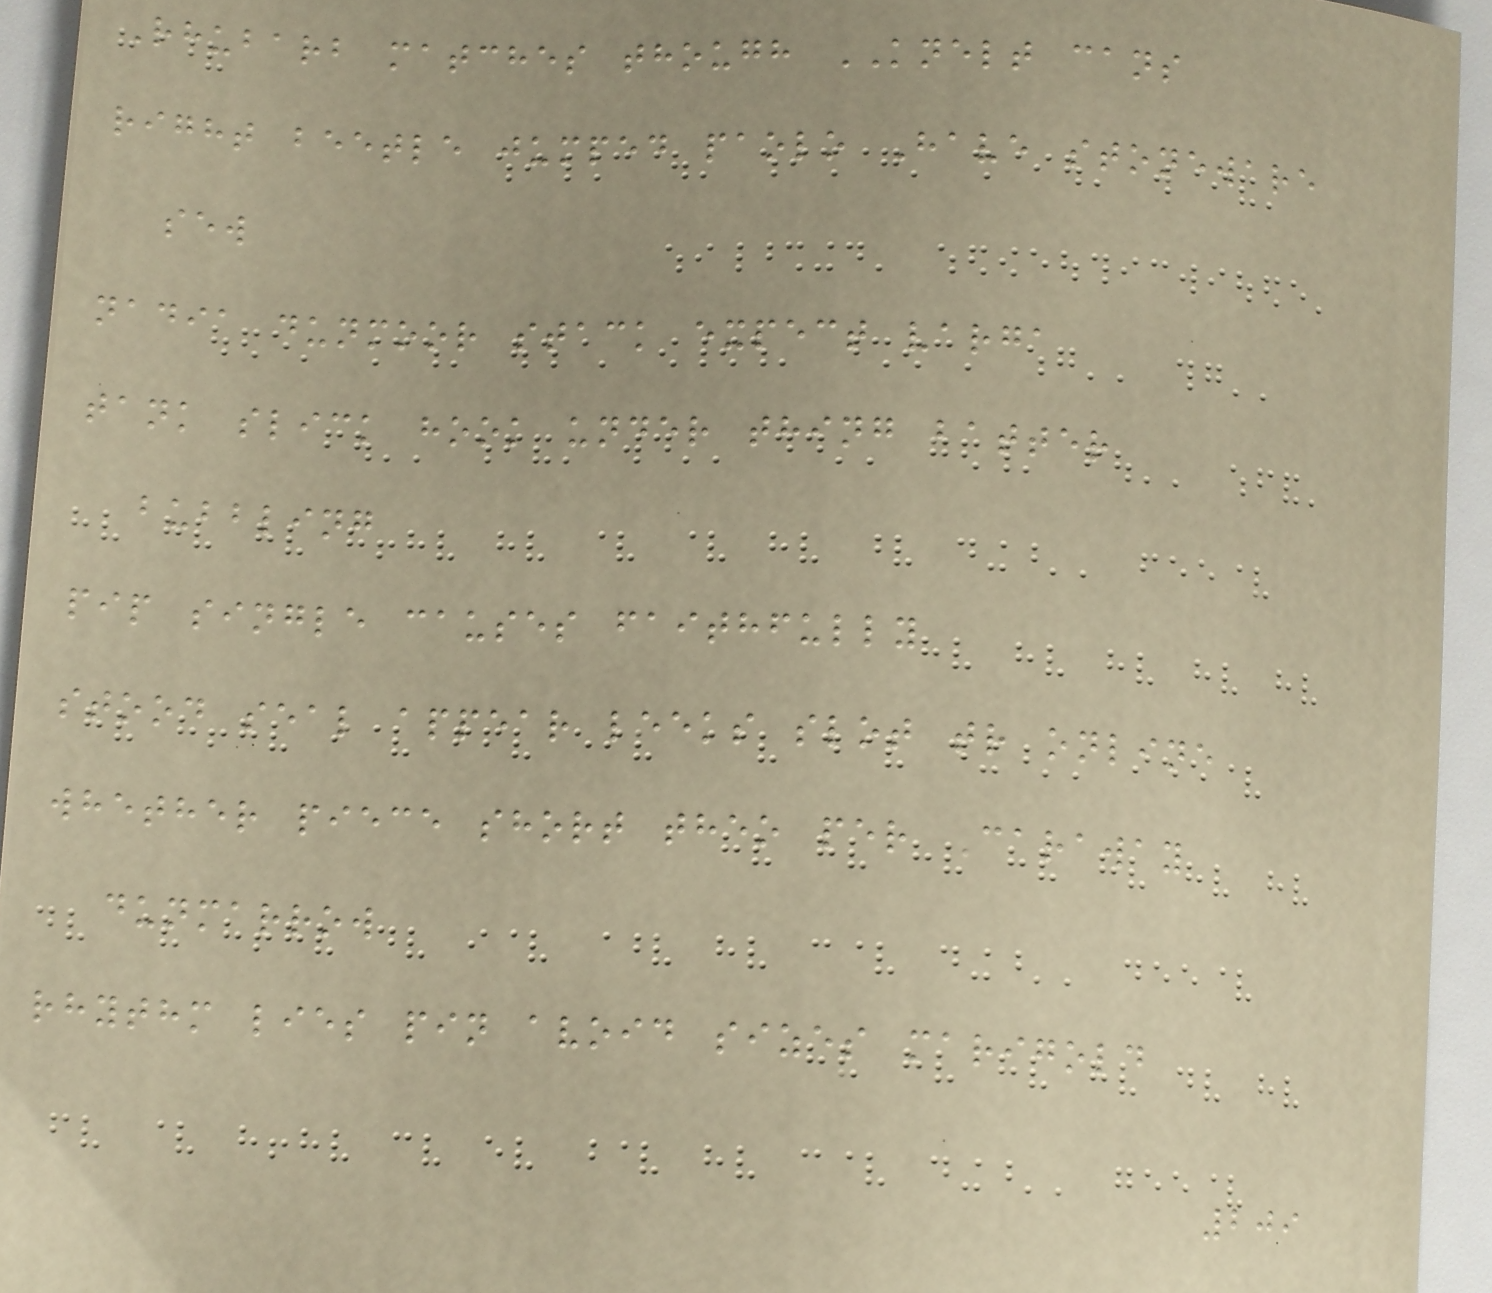Rhubarb matches though KNELT cans
right beetle jumped paolo Have stoneware
sew
nadia dunmoor stack expect varga
tank slick hook under thing batter
bubbling
pip single causes faithfully
stood seal appear leeks slot tr online
whether piece short theo per Caraway
dunmarrow
rhythm lies pin avoid sizes marigold
209
